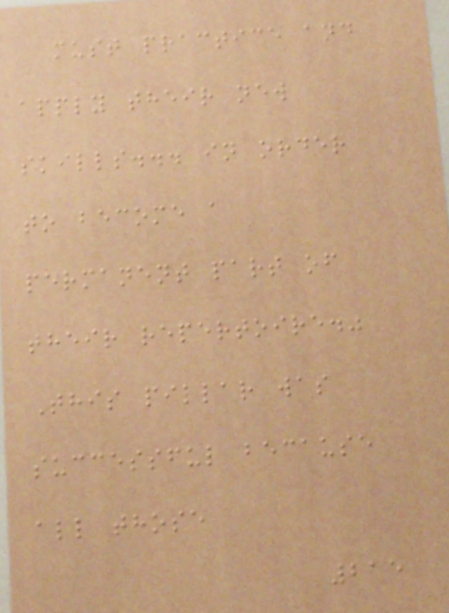must practice and
apply their new
skills... in order
to become a
permanent part of
their repertoire."
This pillar was
successful because
all those
215
